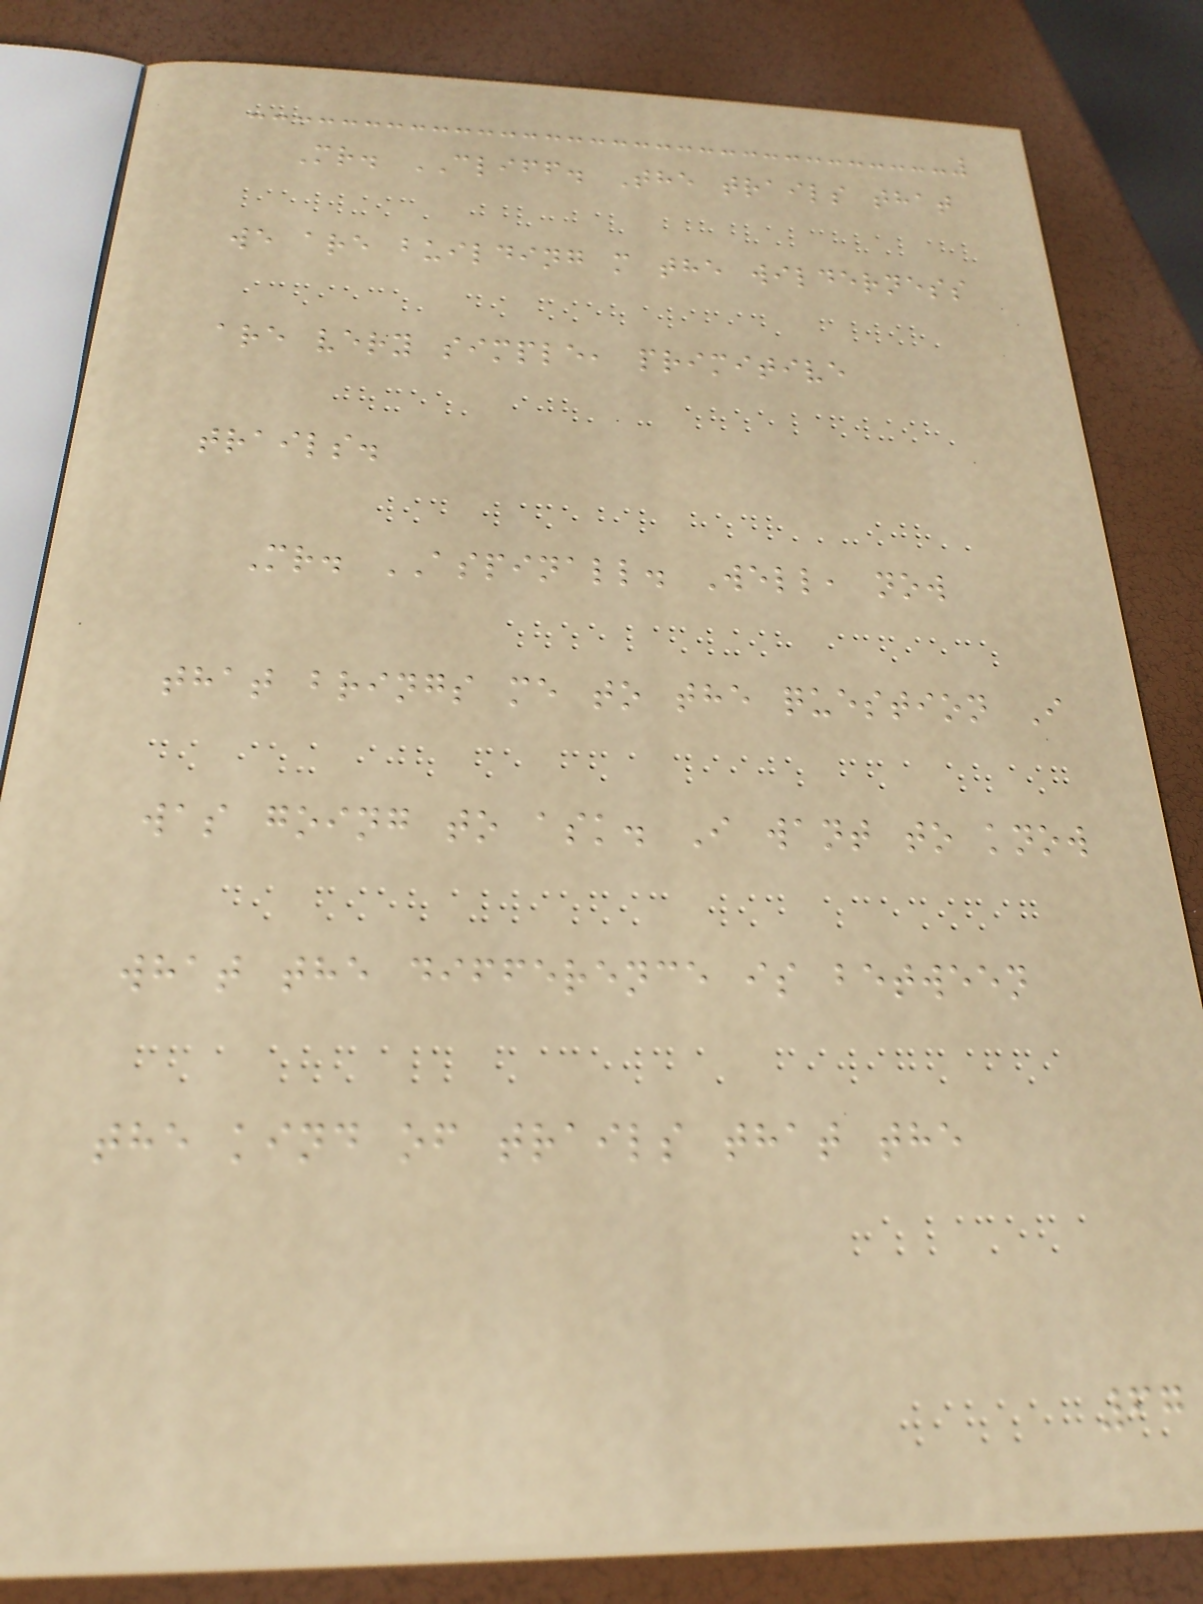Mr. CLIFF. The trails that
we are building m the wilderness
are very simple, primitive
trails.
Mr. ASPINALL. Well, now
that brings me to the question I
was going to ask. I want to know
what the difference is between
the kind of trails that the
67
